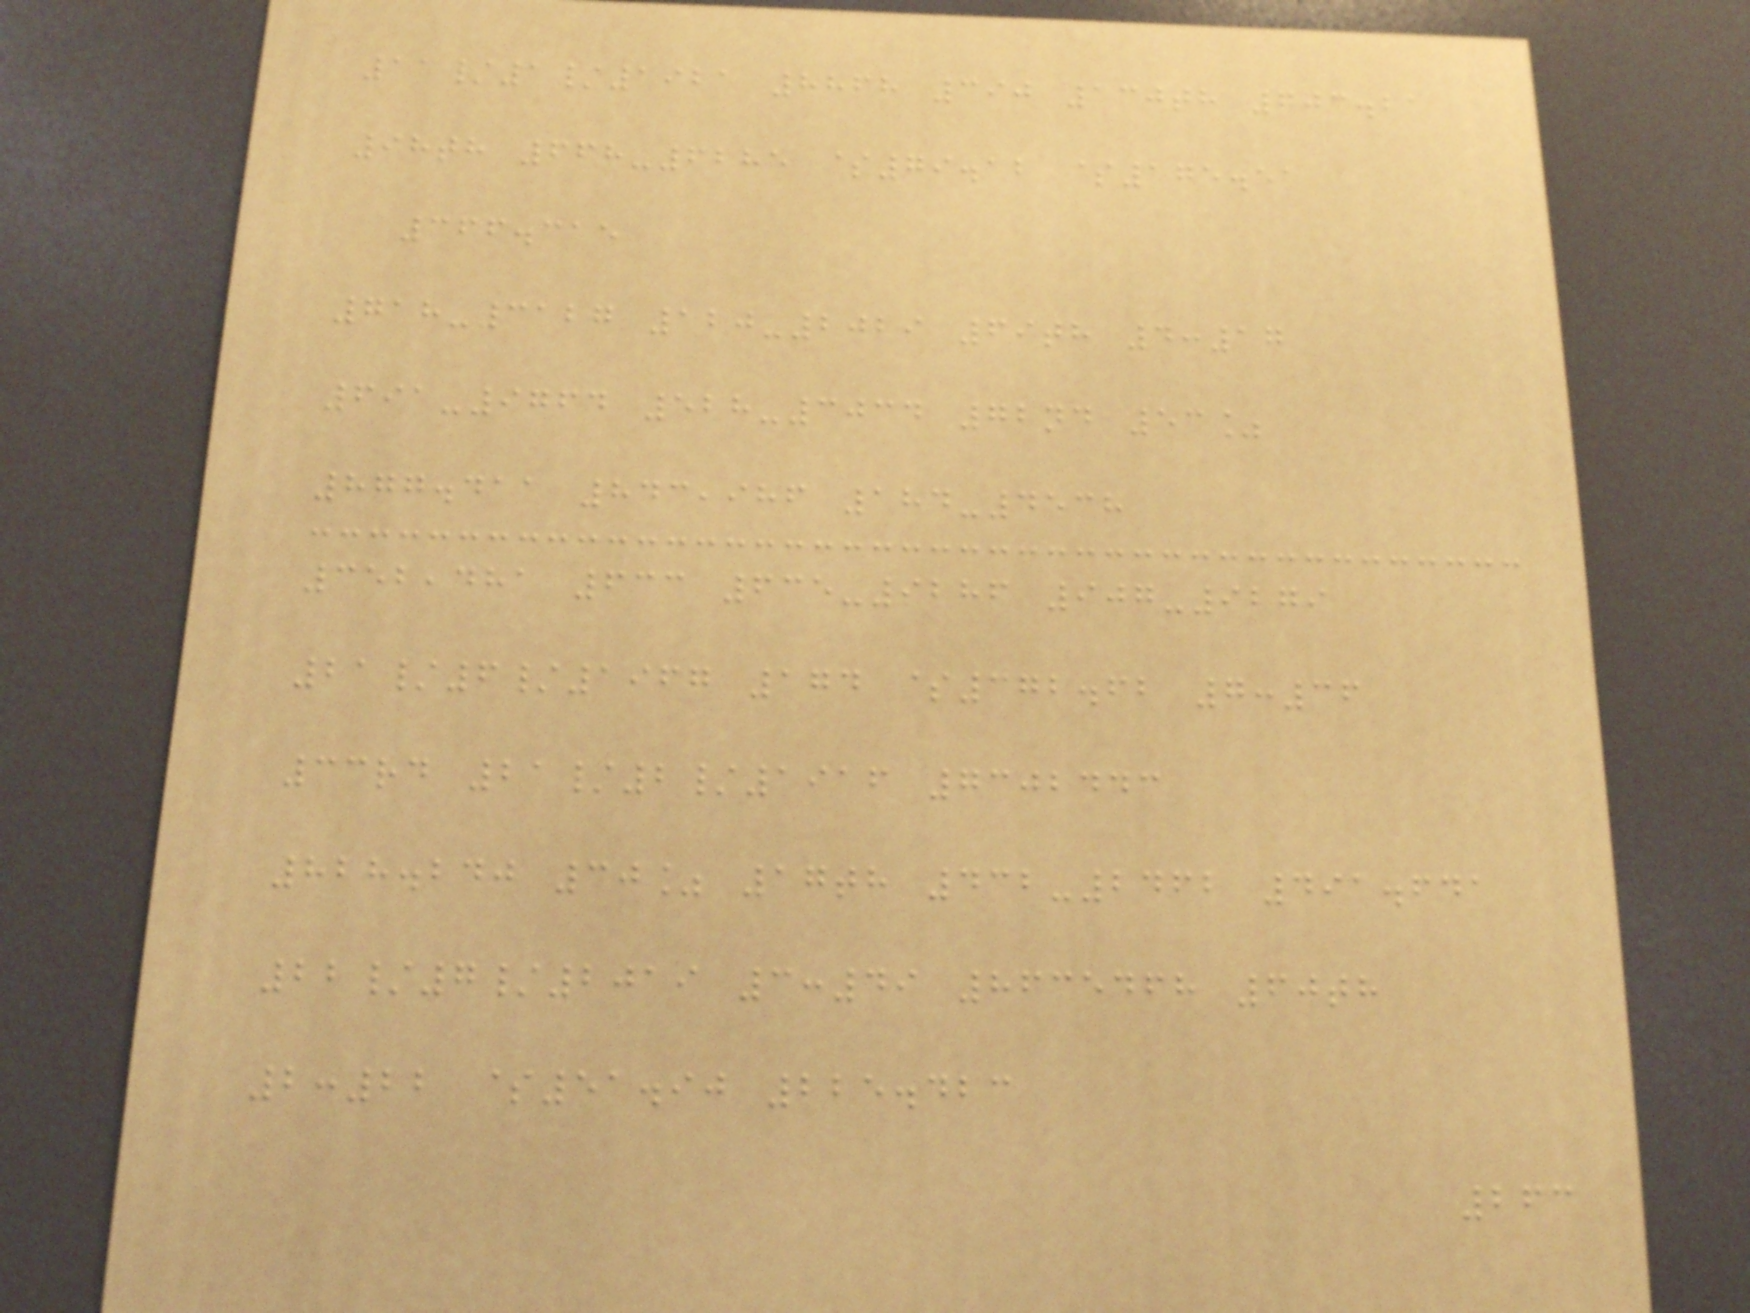11/1/1921 8868 390 130th 703.21
98th 668-6285 $79.12 $175.51
366.315
718-3127 120-2029 69th 4:17
691-9764 528-3034 72nd 53%
877.411 843,986 184-4538
352,481 633 635-9286 907-9279
21/6/1967 174 $372.62 7:36
33rd 21/2/1916 7302443
828.240 30% 17th 432-2462 491.641
22/7/2019 3:49 8635468 60th
2:22 $51.90 225.423
263
